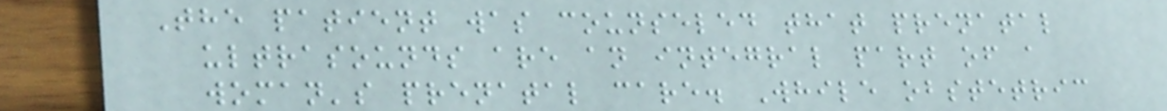The patient was counseled that prenatal
ultrasounds are an integral part of a
woman's prenatal care. While obstetric
